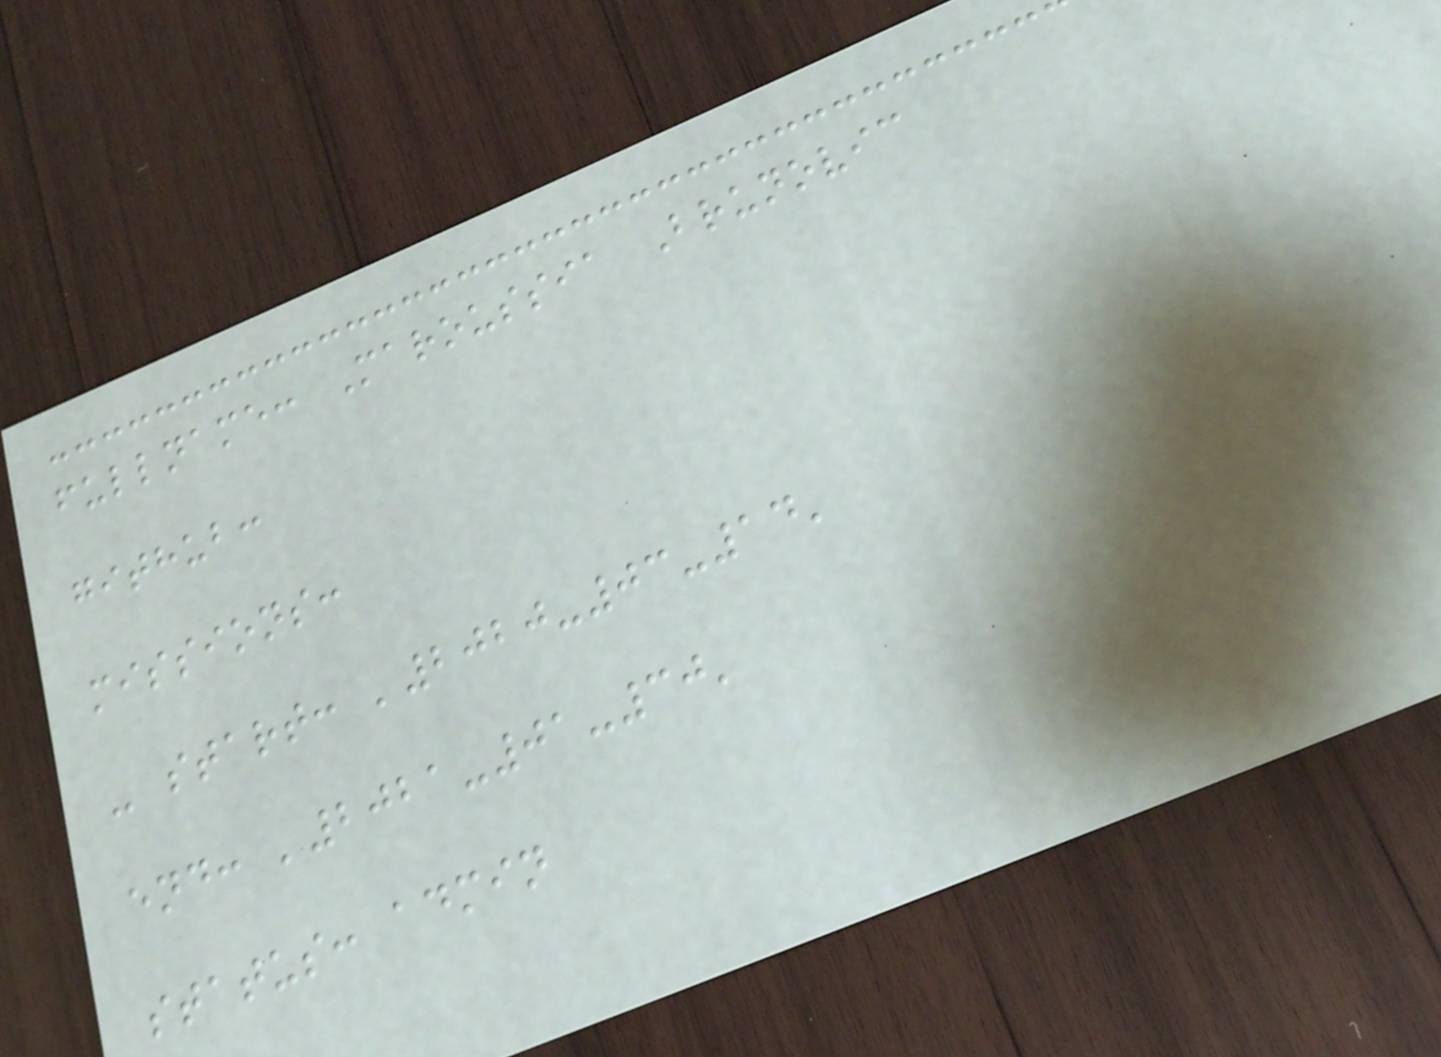fullname: Maroussia Brunovic
github:
missions:
- start: '2020-03-14'
end: '2021-01-30'
status: admin
